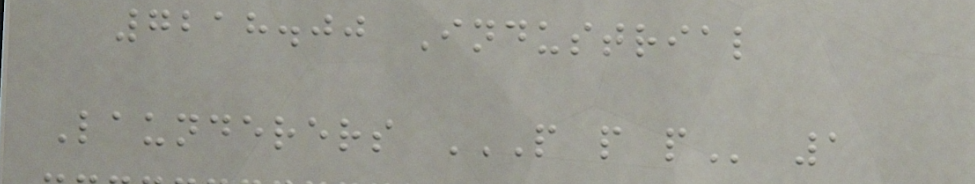7218.00 Industrial
Launderers P P P 1
